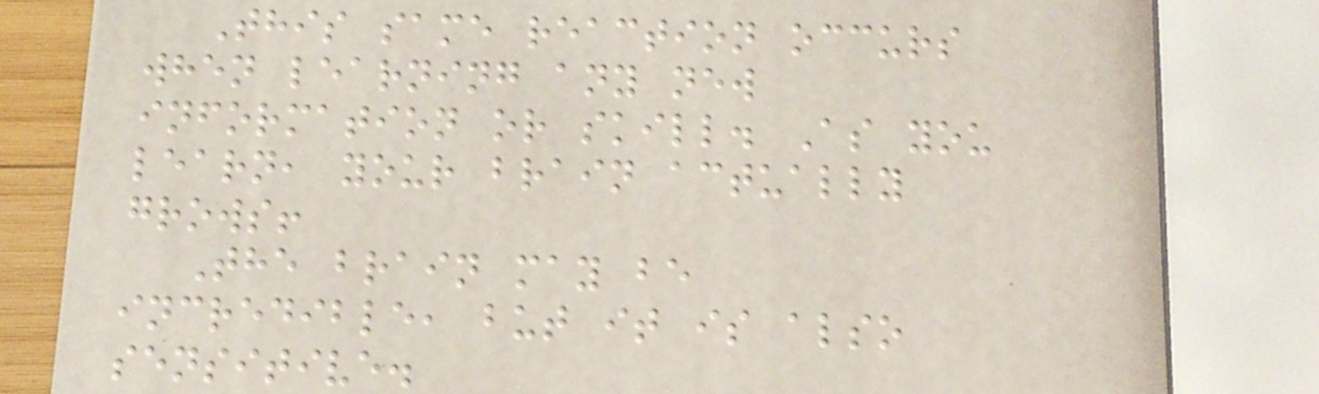This same reaction occurs
when learning any new
information or skill. As you
learn, your brain actually
grows!
The brain may be
incredible, but it is also
sensitive.
